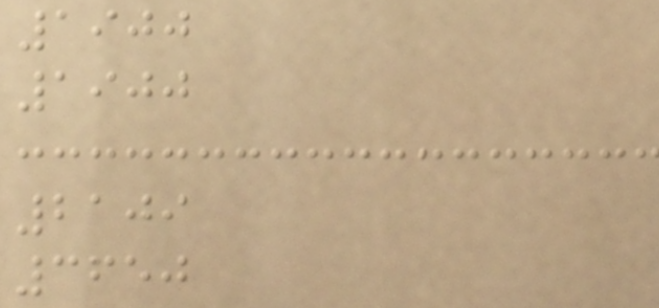1900
1900
2109
3650
